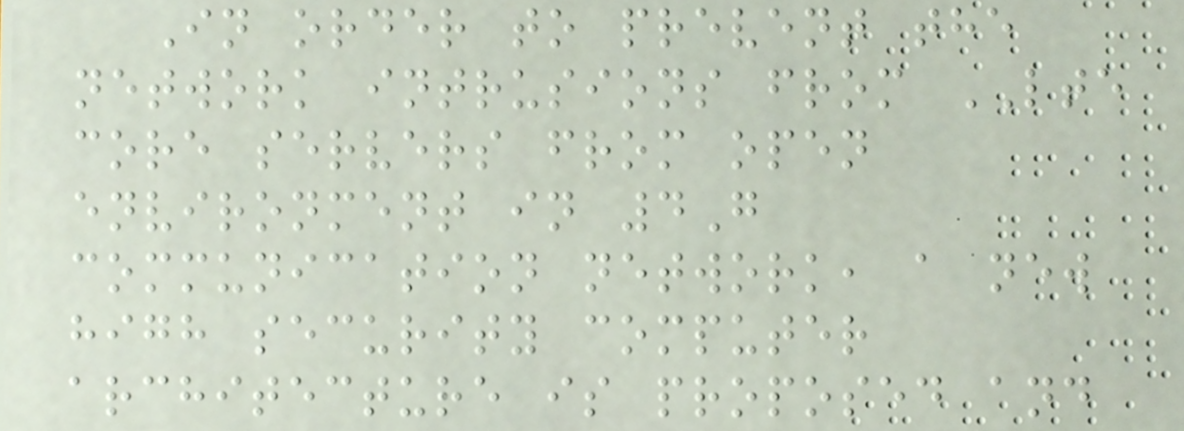In order to prevent the
network intrusions from LTE
core servers from open
environment in 4G
communication network, a new
high security computer
architecture is proposed and
